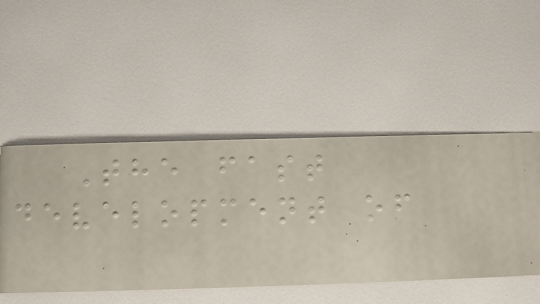The fast
development of
